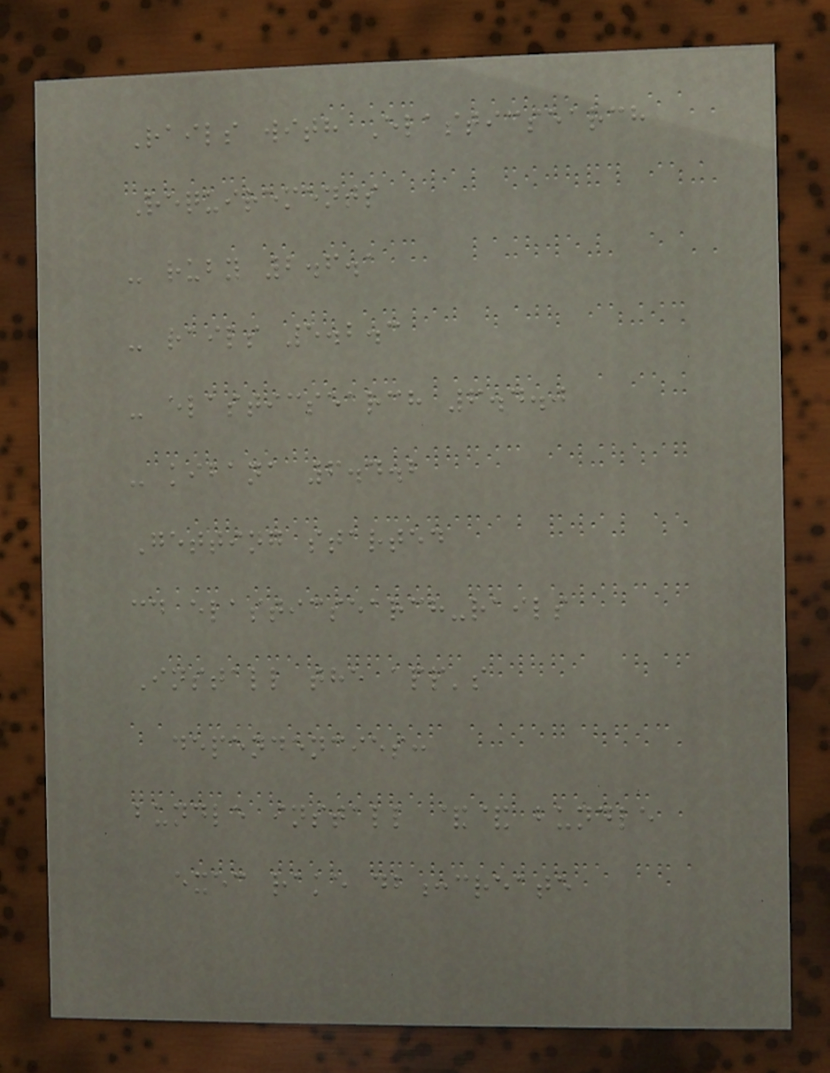Rails with Elasticsearch
Requirements
- ruby 2.6.1
- rails 5.2.3
- elasticsearch 6.4.0
- kibana 6.4.2
Getting started
cd elasticsearch-rails
Install the app's
dependencies:
bundle install && bundle
exec rake db:create
